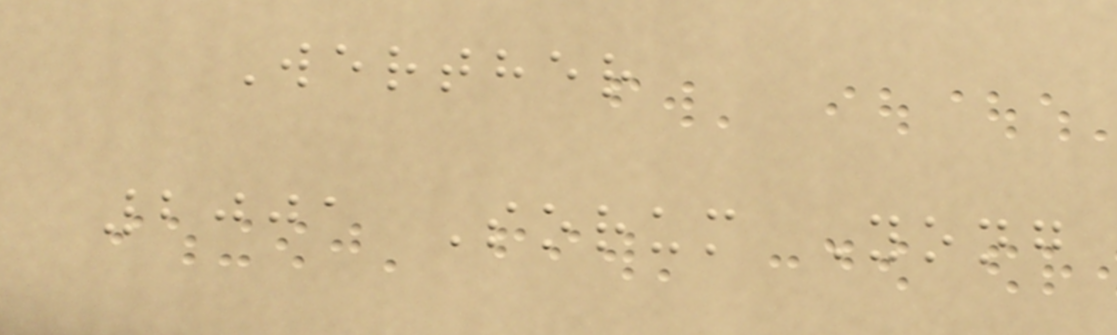Werther
2001 Sorum Yong
